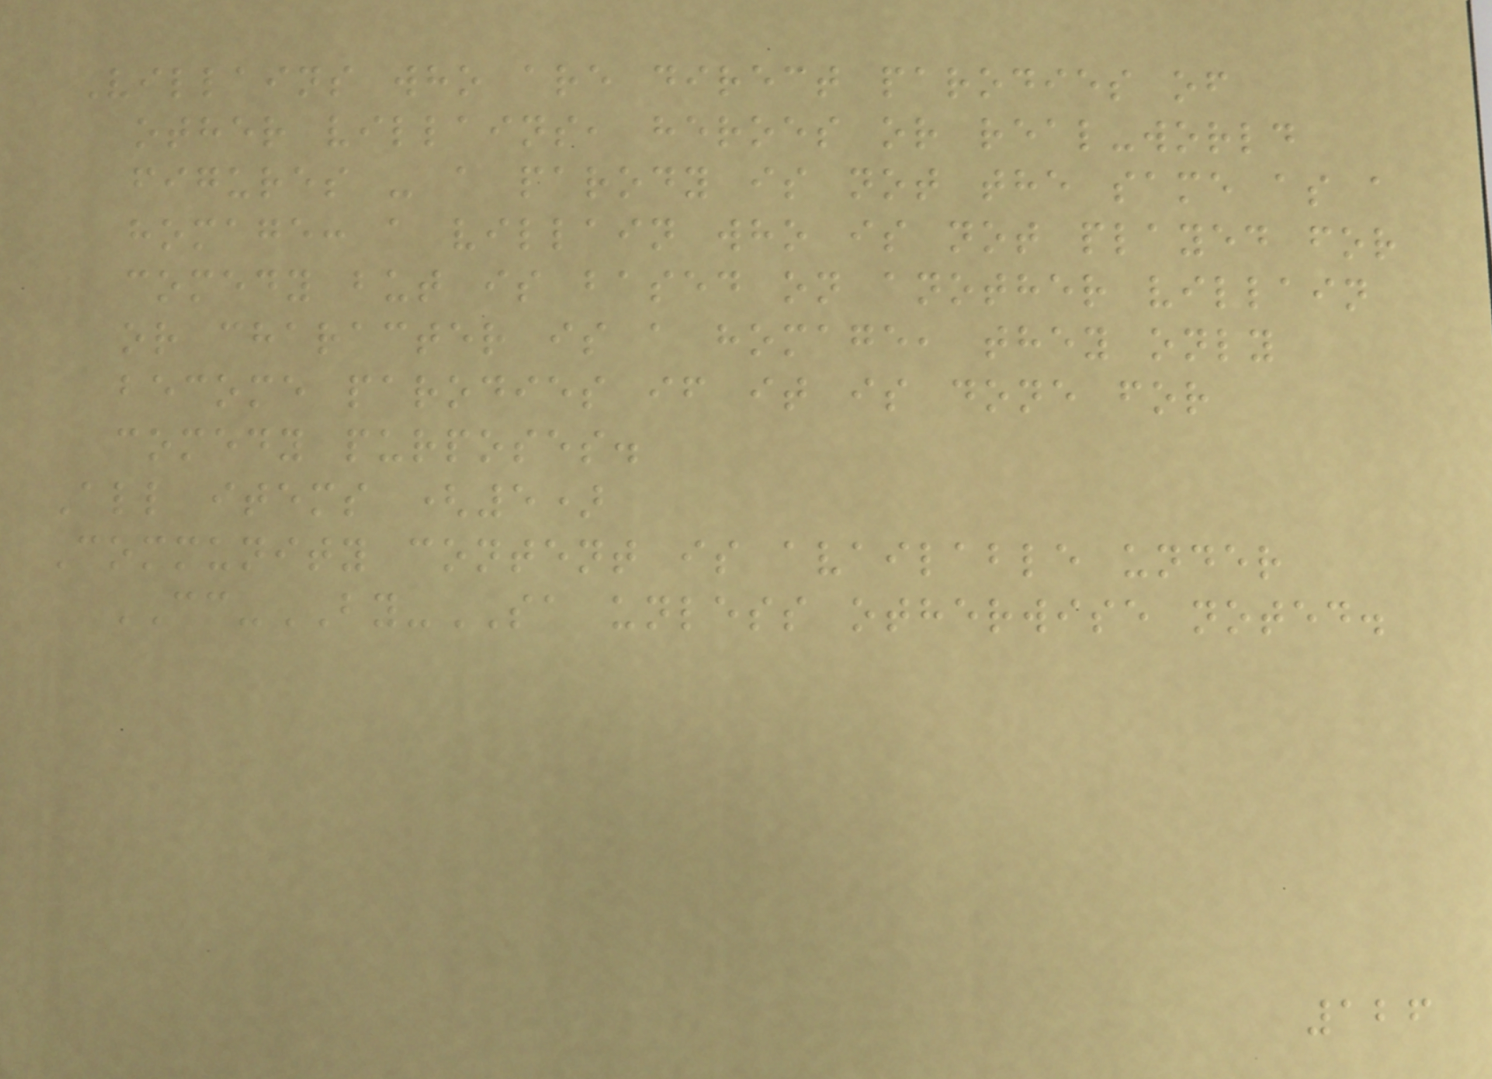Villains who are direct parodies of
other villains, heroes or real-world
figures - a parody is not the same as a
homage: a villain who is not played for
comedy but is based on another villain
or character is a homage, they only
become parodies if it is done for
comedy purposes.
All items (5)
Community content is available under
CC-BY-SA unless otherwise noted.
126
